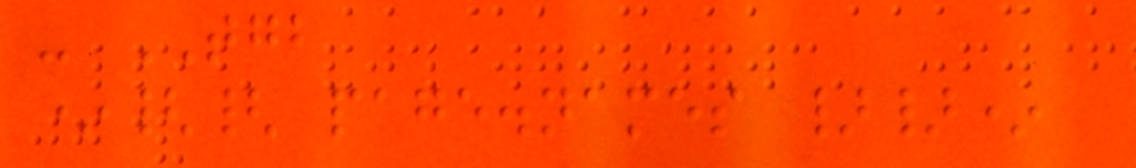- TGB
*{{ page.names }}*
